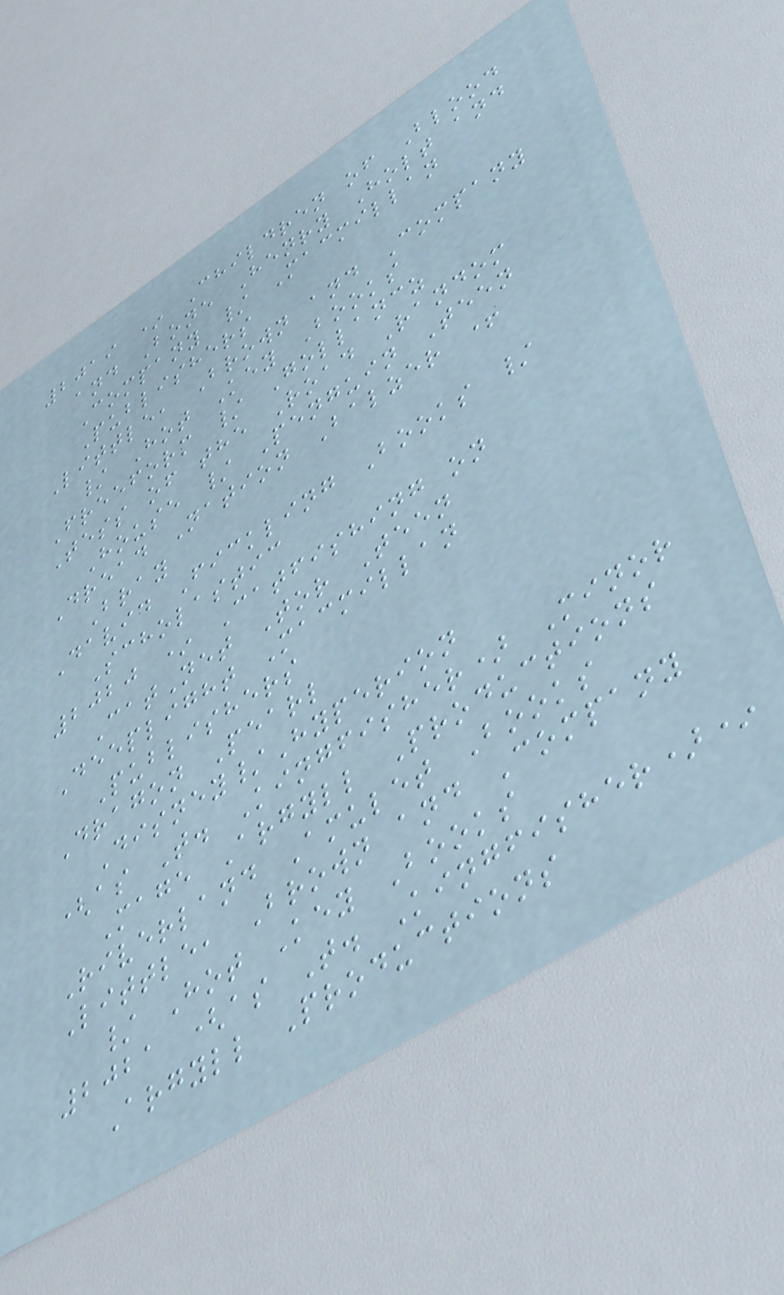2019 * Children of Blood
and Bone Henry Holt and
Company / Macmillan
Publishers
Little, Brown and Company
/ Hot Key Books
Freeform / Gollancz
Tess of the Road Random
House / Penguin Teen
Dread Nation Balzer +
Bray
David Fickling Books /
Scholastic
2020 * Catfishing on
CatNet Tor Teen
Deeplight Macmillan
Publishers
Dragon Pearl
Disney/Hyperion
(as T. Kingfisher) Minor
Mage Argyll Productions
Riverland Amulet Books
Little, Brown and Company
/ Hot Key Books
2021 (as T. Kingfisher)*
Argyll Productions
